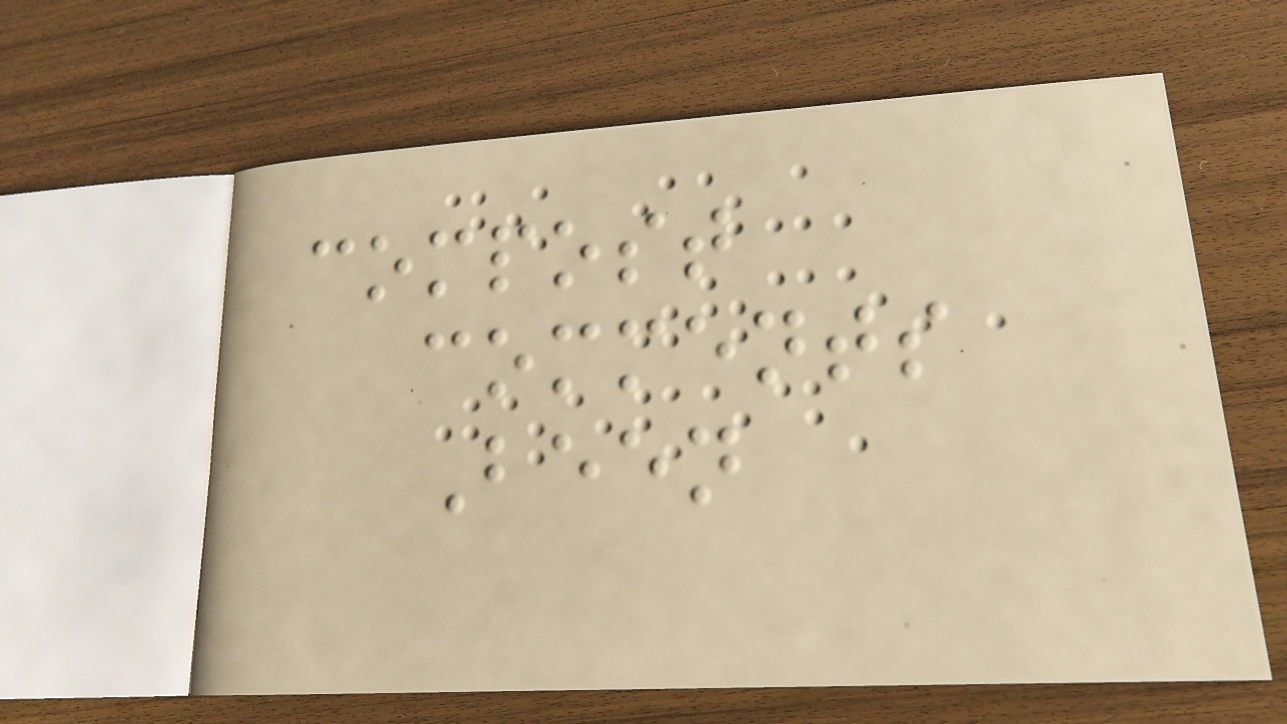compost
comments
Been
